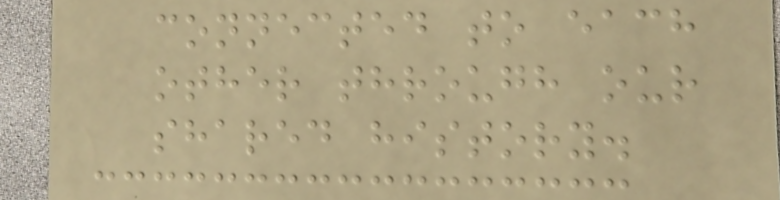connected to each
other through our
shared history.
